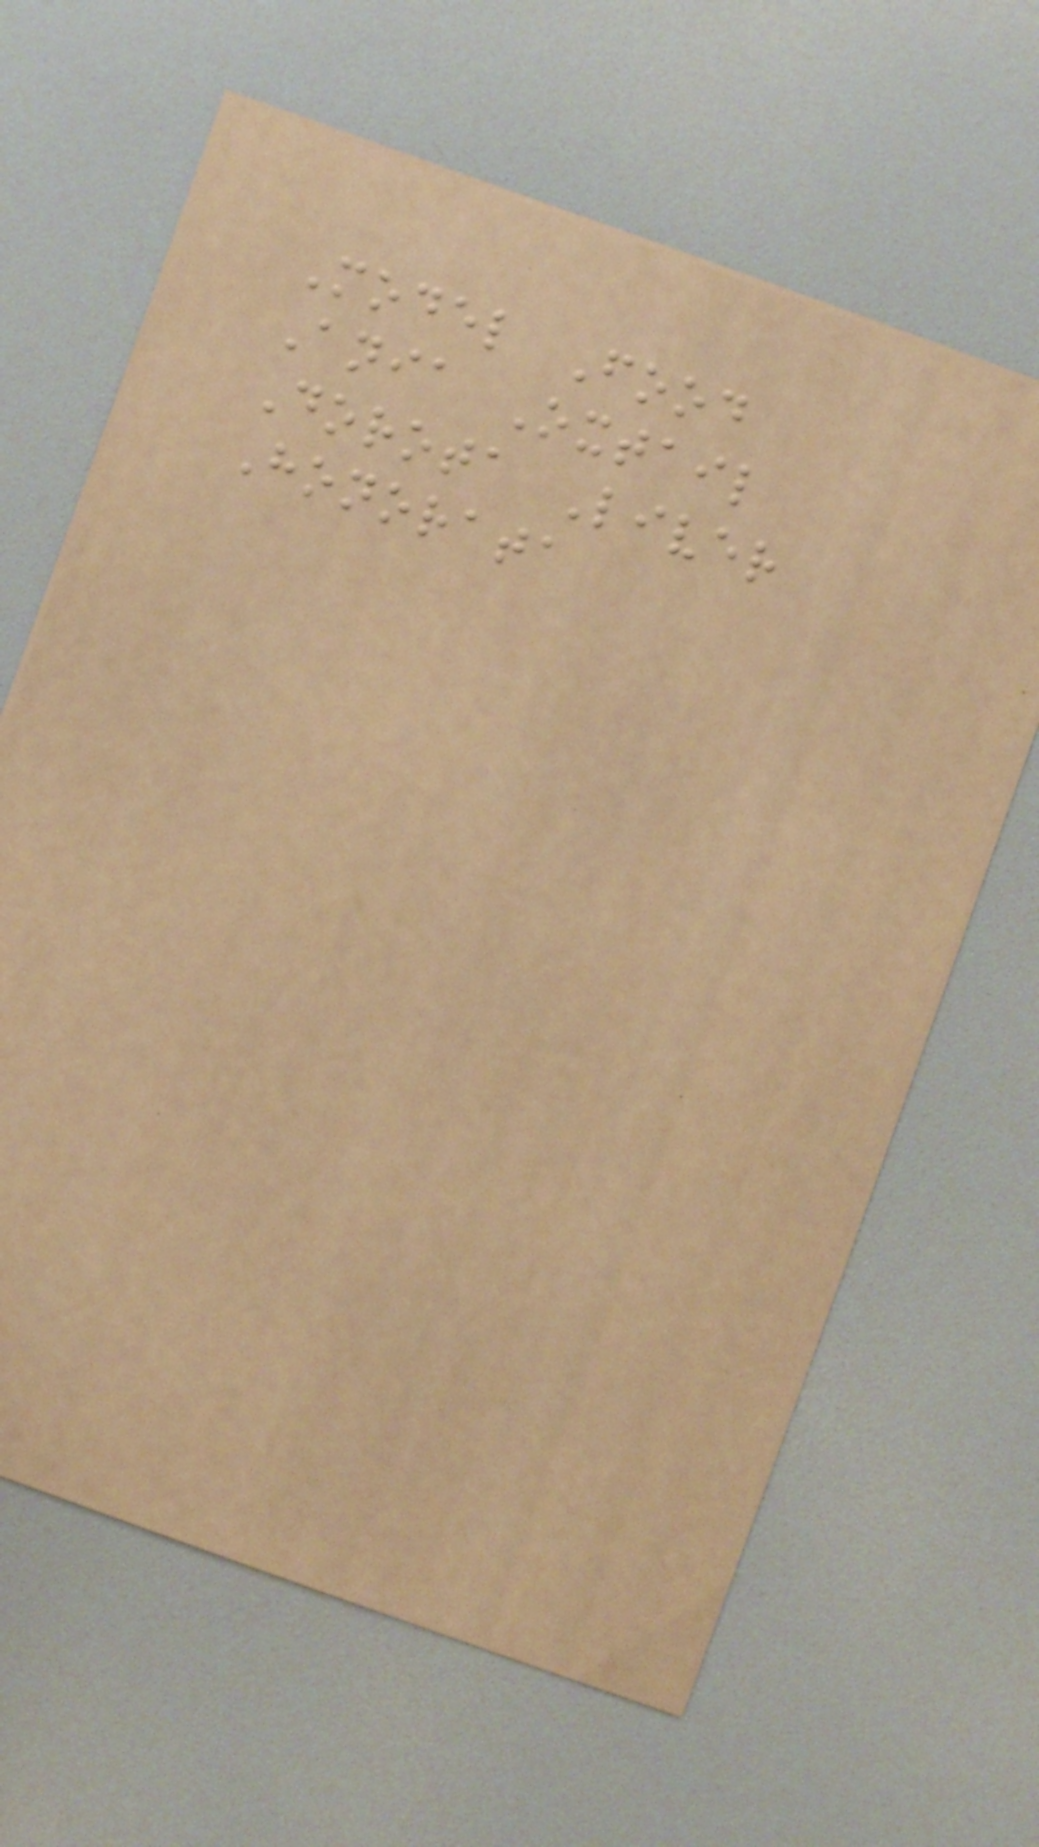Model Food
Ania Oxtail
Dorota Liver
Honorata
